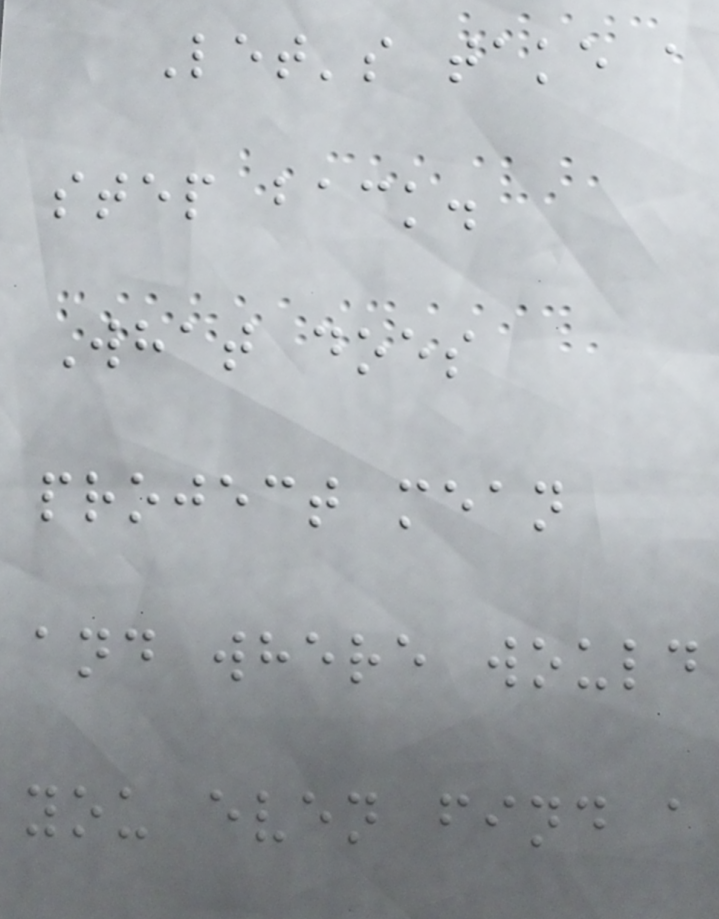Let's take a
step back.
What does
project mean
and where would
you even find a
